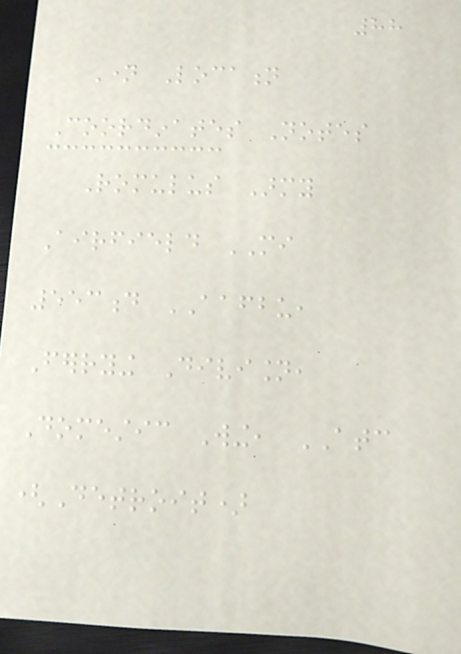88
Name Location
Coordinates Notes
Romulus Army
Airfield MI
553d AAFBU,
Ferrying Division,
Domestic Wing, ATC
(Detroit)
